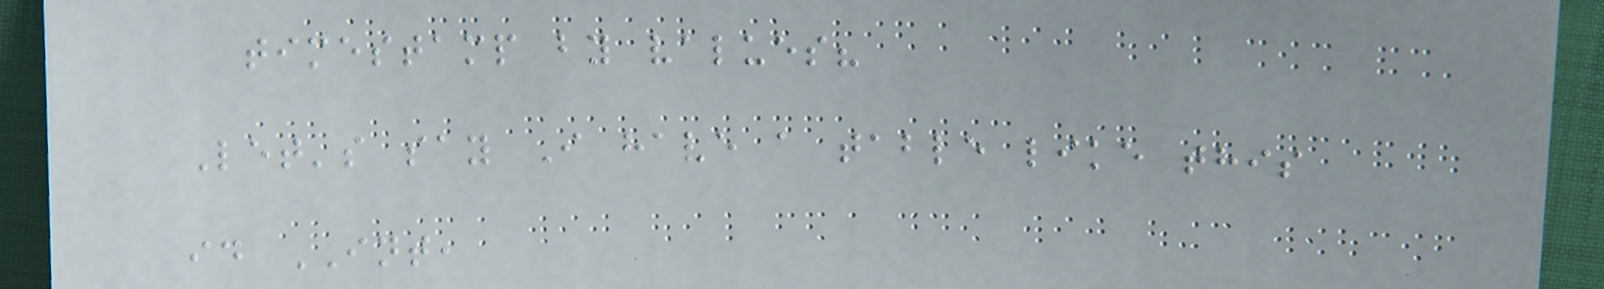timestamp by values?
Let's say I have a table like this
id INT,
